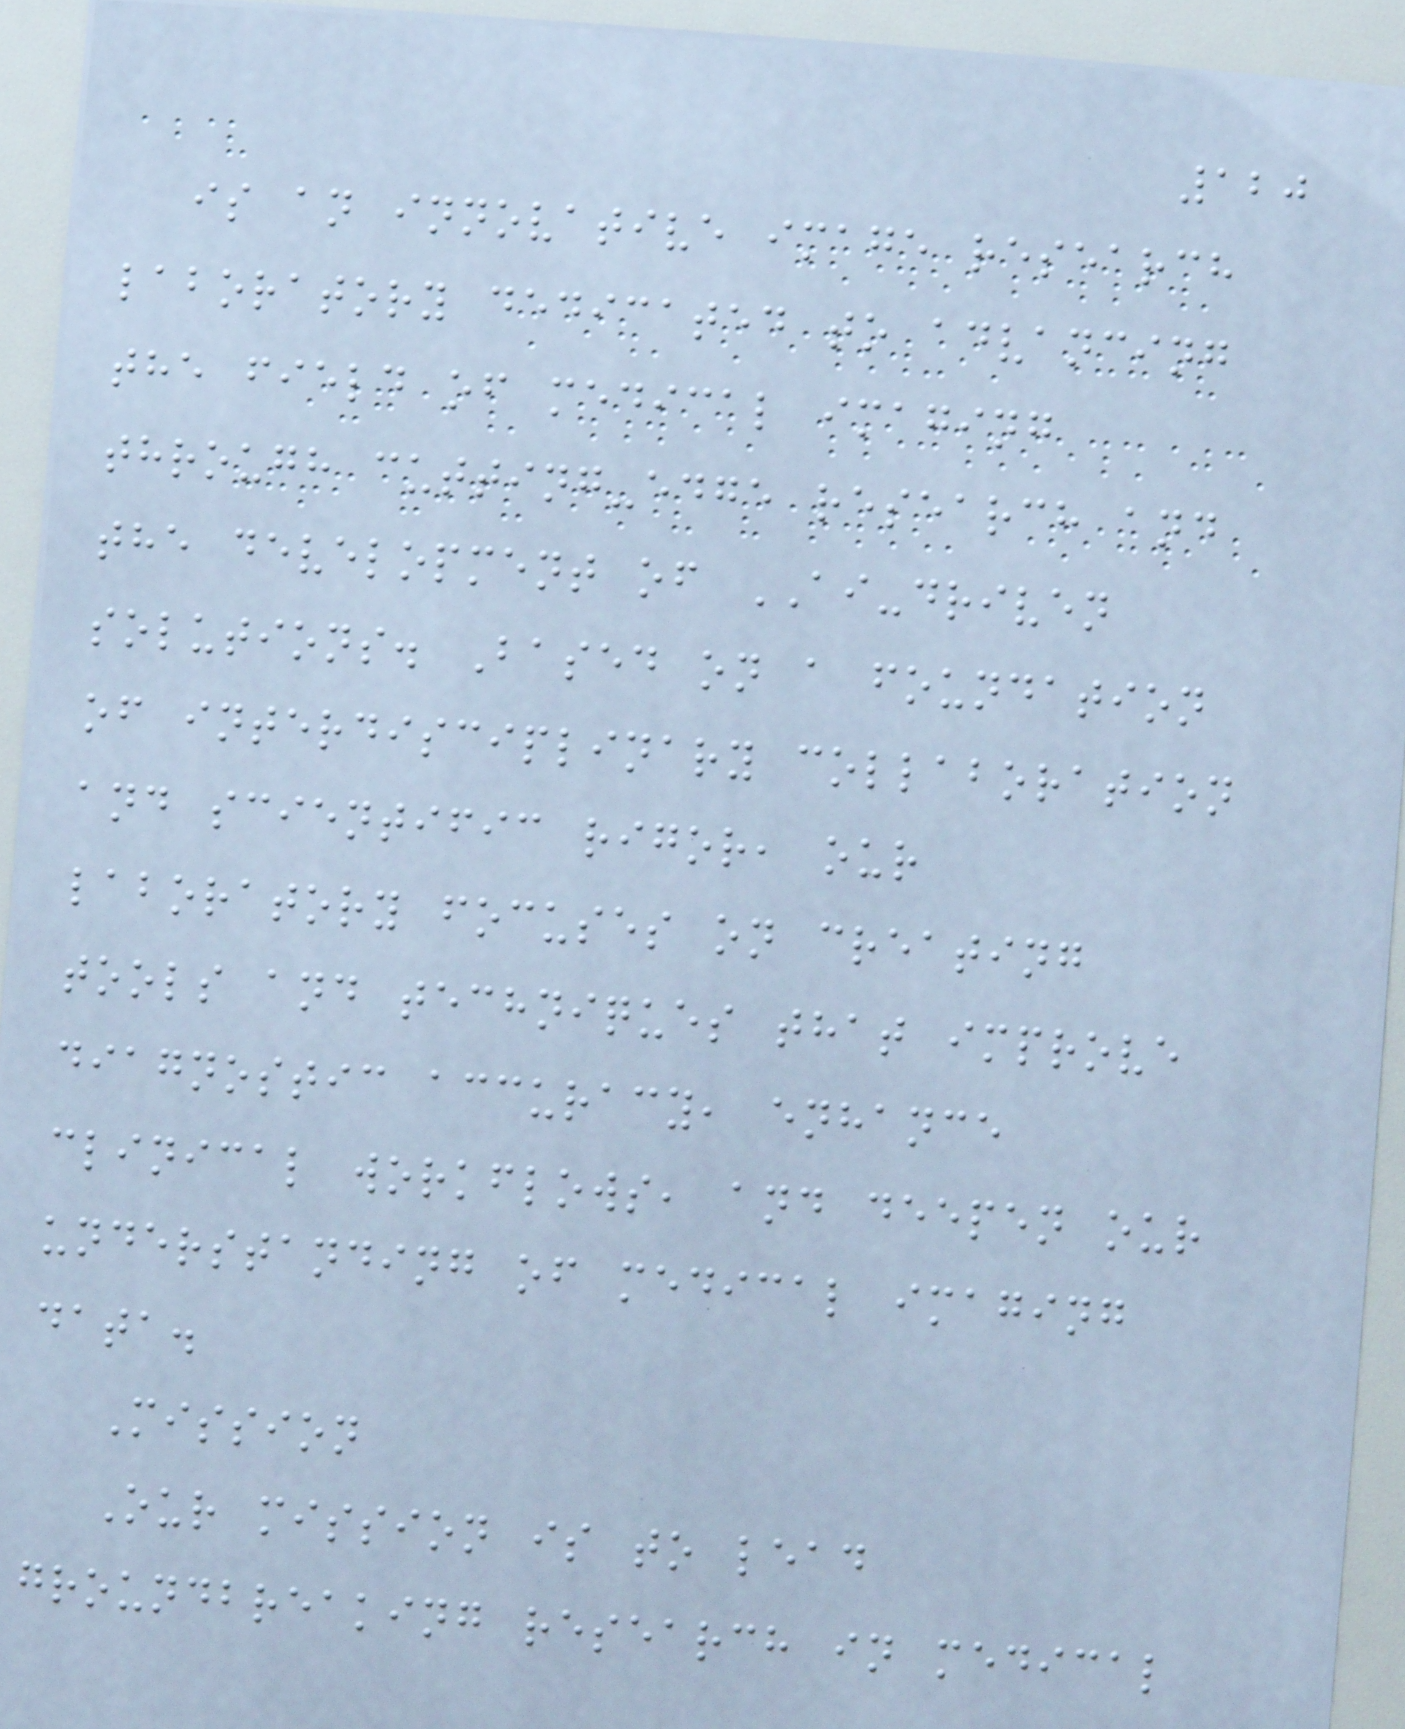120
is an innovative image research
laboratory dedicated to advancing
the field of medical imaging
through cutting-edge research and
the development of AI-driven
solutions. Based on a foundation
of interdisciplinary collaboration
and scientific rigor, our
laboratory focuses on creating
tools and techniques that improve
diagnostic accuracy, enhance
clinical workflows, and deepen our
understanding of medical imaging
data.
Mission
Our mission is to lead
groundbreaking research in medical
